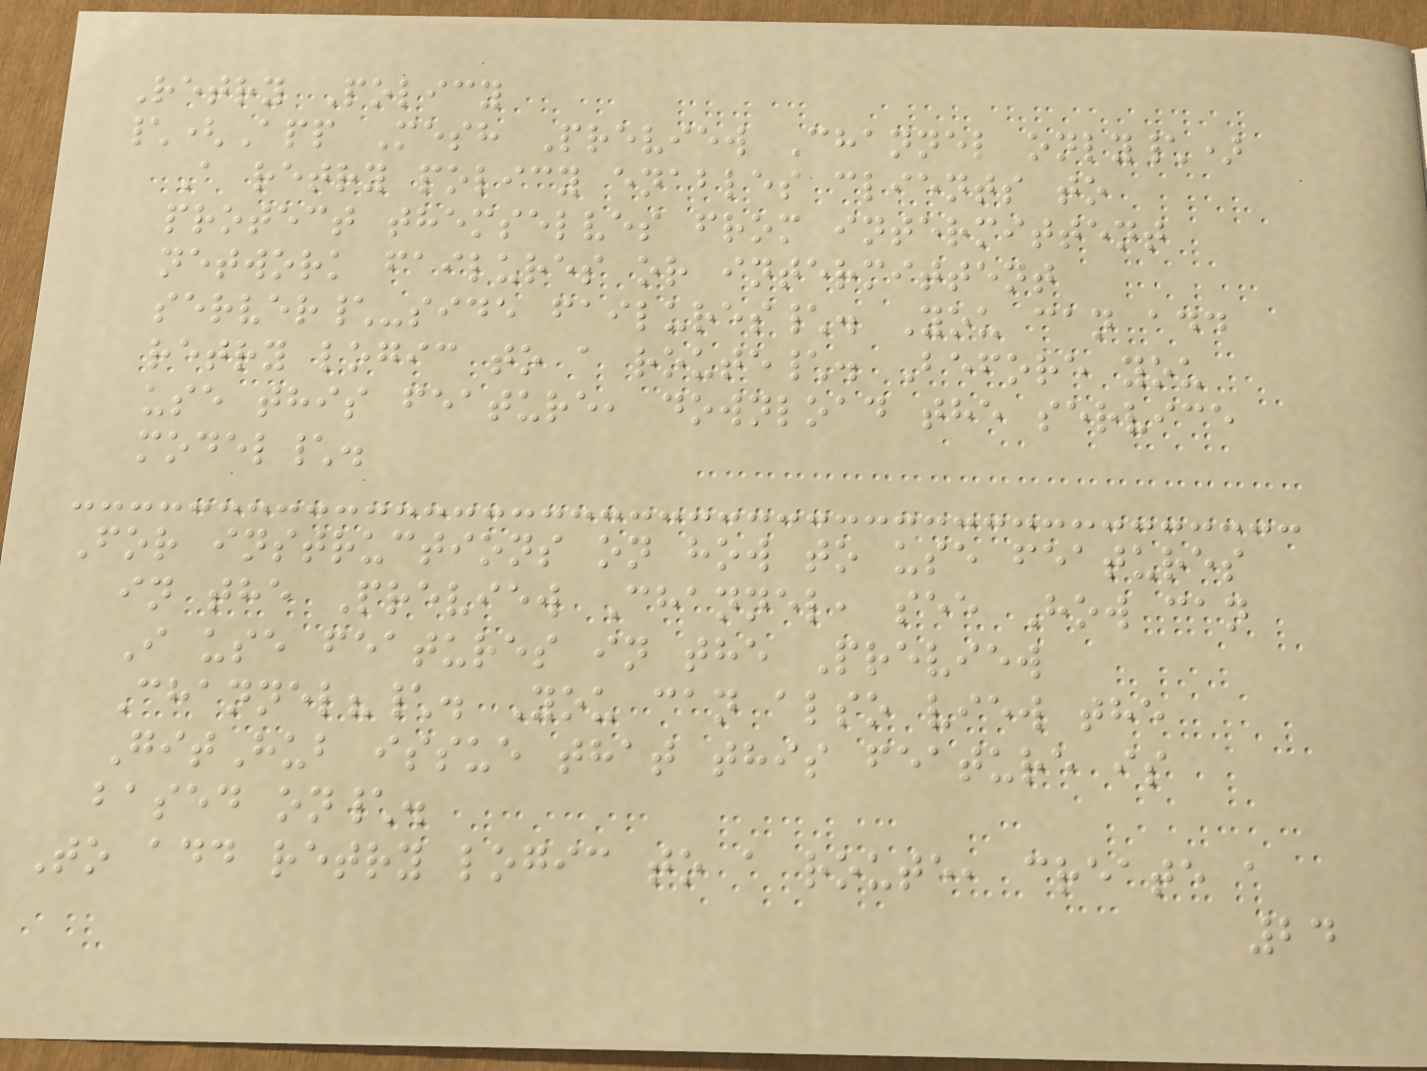Retry Policy
\(App Mesh Preview Channel only\)
A retry policy enables clients to
protect themselves from intermittent
network failures or intermittent
server\-side failures\. You can add
retry logic to a route\. Before you
use this feature, download the service
model\.
For instructions on how to use features
in the Preview Channel, see How can
I use features in the Preview
Channel?\. You can also view the
GitHub issue that this feature is
based on\.
To add retry logic to a route, create a
24
